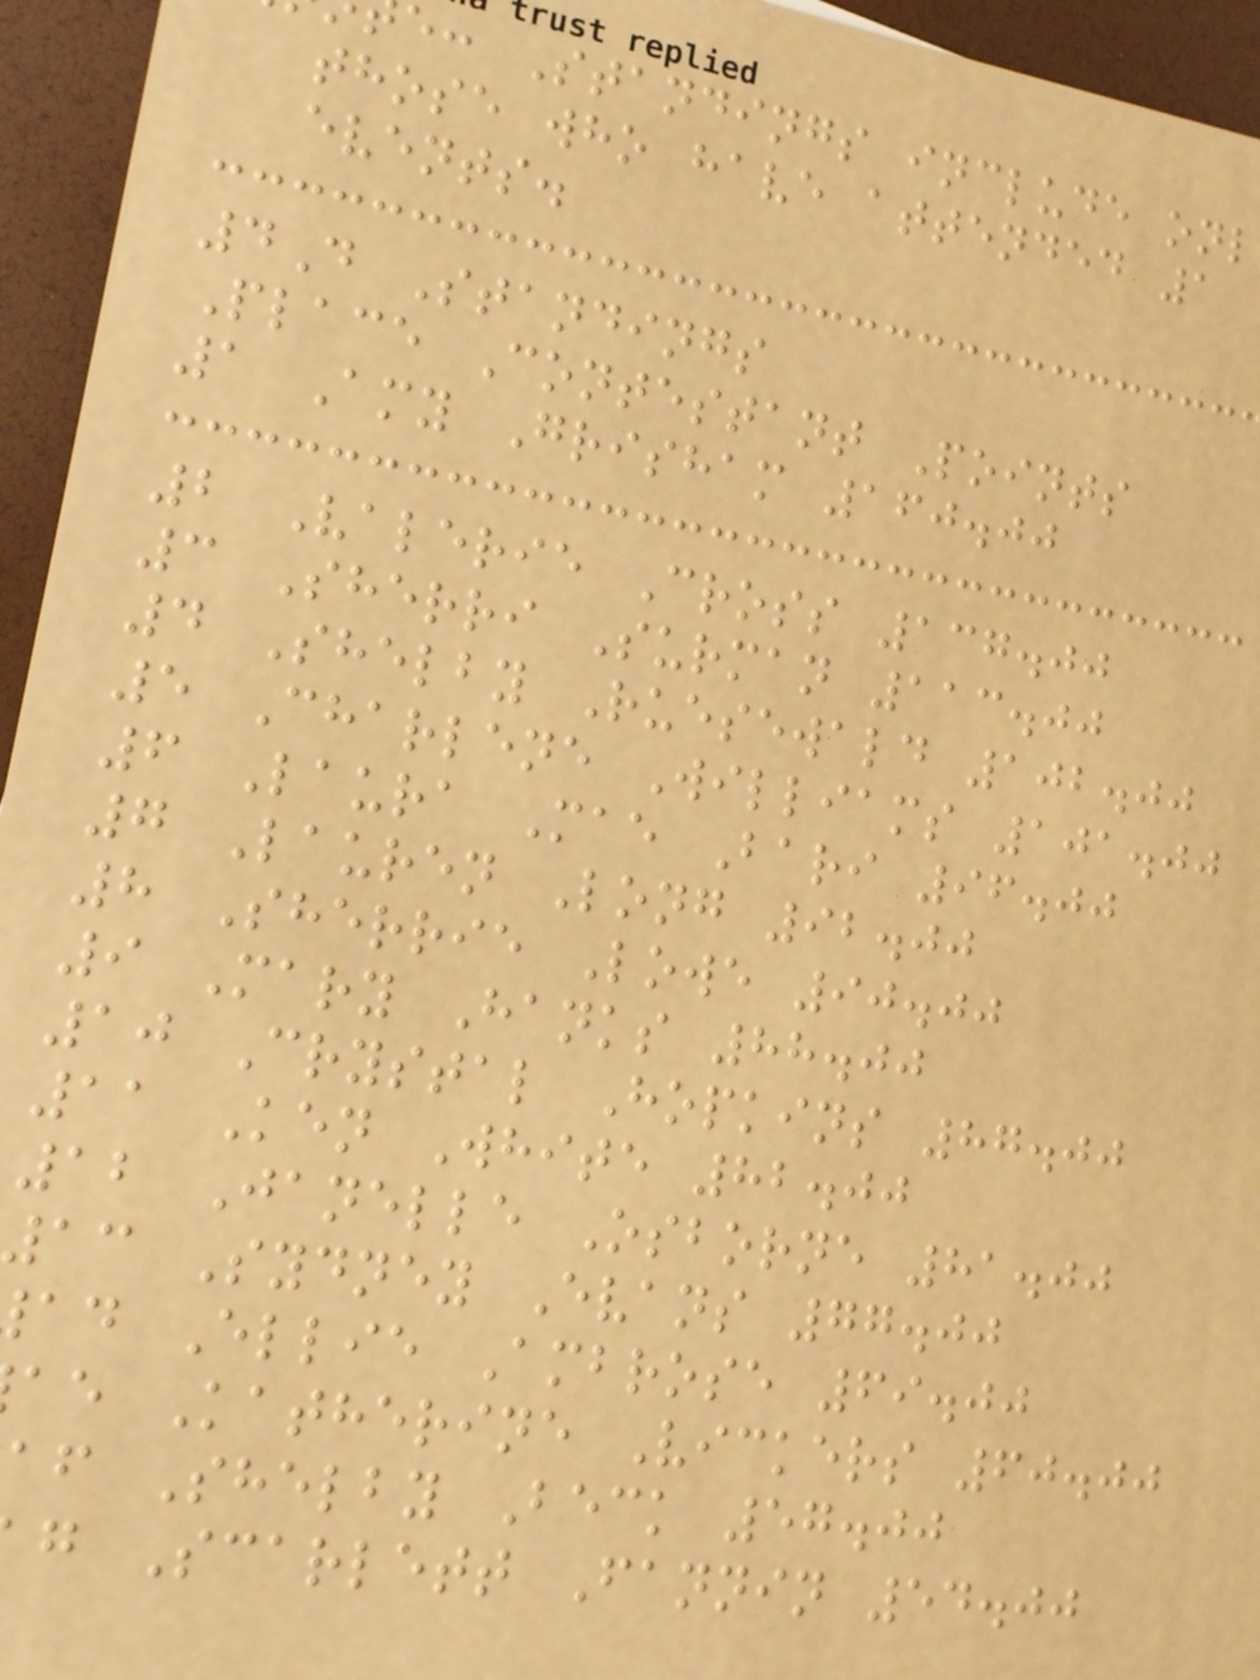e: Standings include onl
those who have attended 1
events.
4D Standings
Place Contestant Points
1 Amy Grisham 160.00
2 Valerie Cross 137.00
3 Sherri Surman 113.00
4 Shelby Ruesewald 102.00
5 Charlene Williams 101.00
6 Laura Mae Bari 96.00
7 Lauren Long 92.00
8 Sherrie Lowe 90.00
9 Mary Hanks 88.00
10 Crystal Hopkins 87.00
11 Ken White 82.00
12 Janelle Osborne 81.00
13 Sydney Evans 77.00
ad Ellie Ambrose 69.00
ae Katherine Vickers 60.00
af Shelby Beck 57.00
g Scarlett Fannin 54.00
